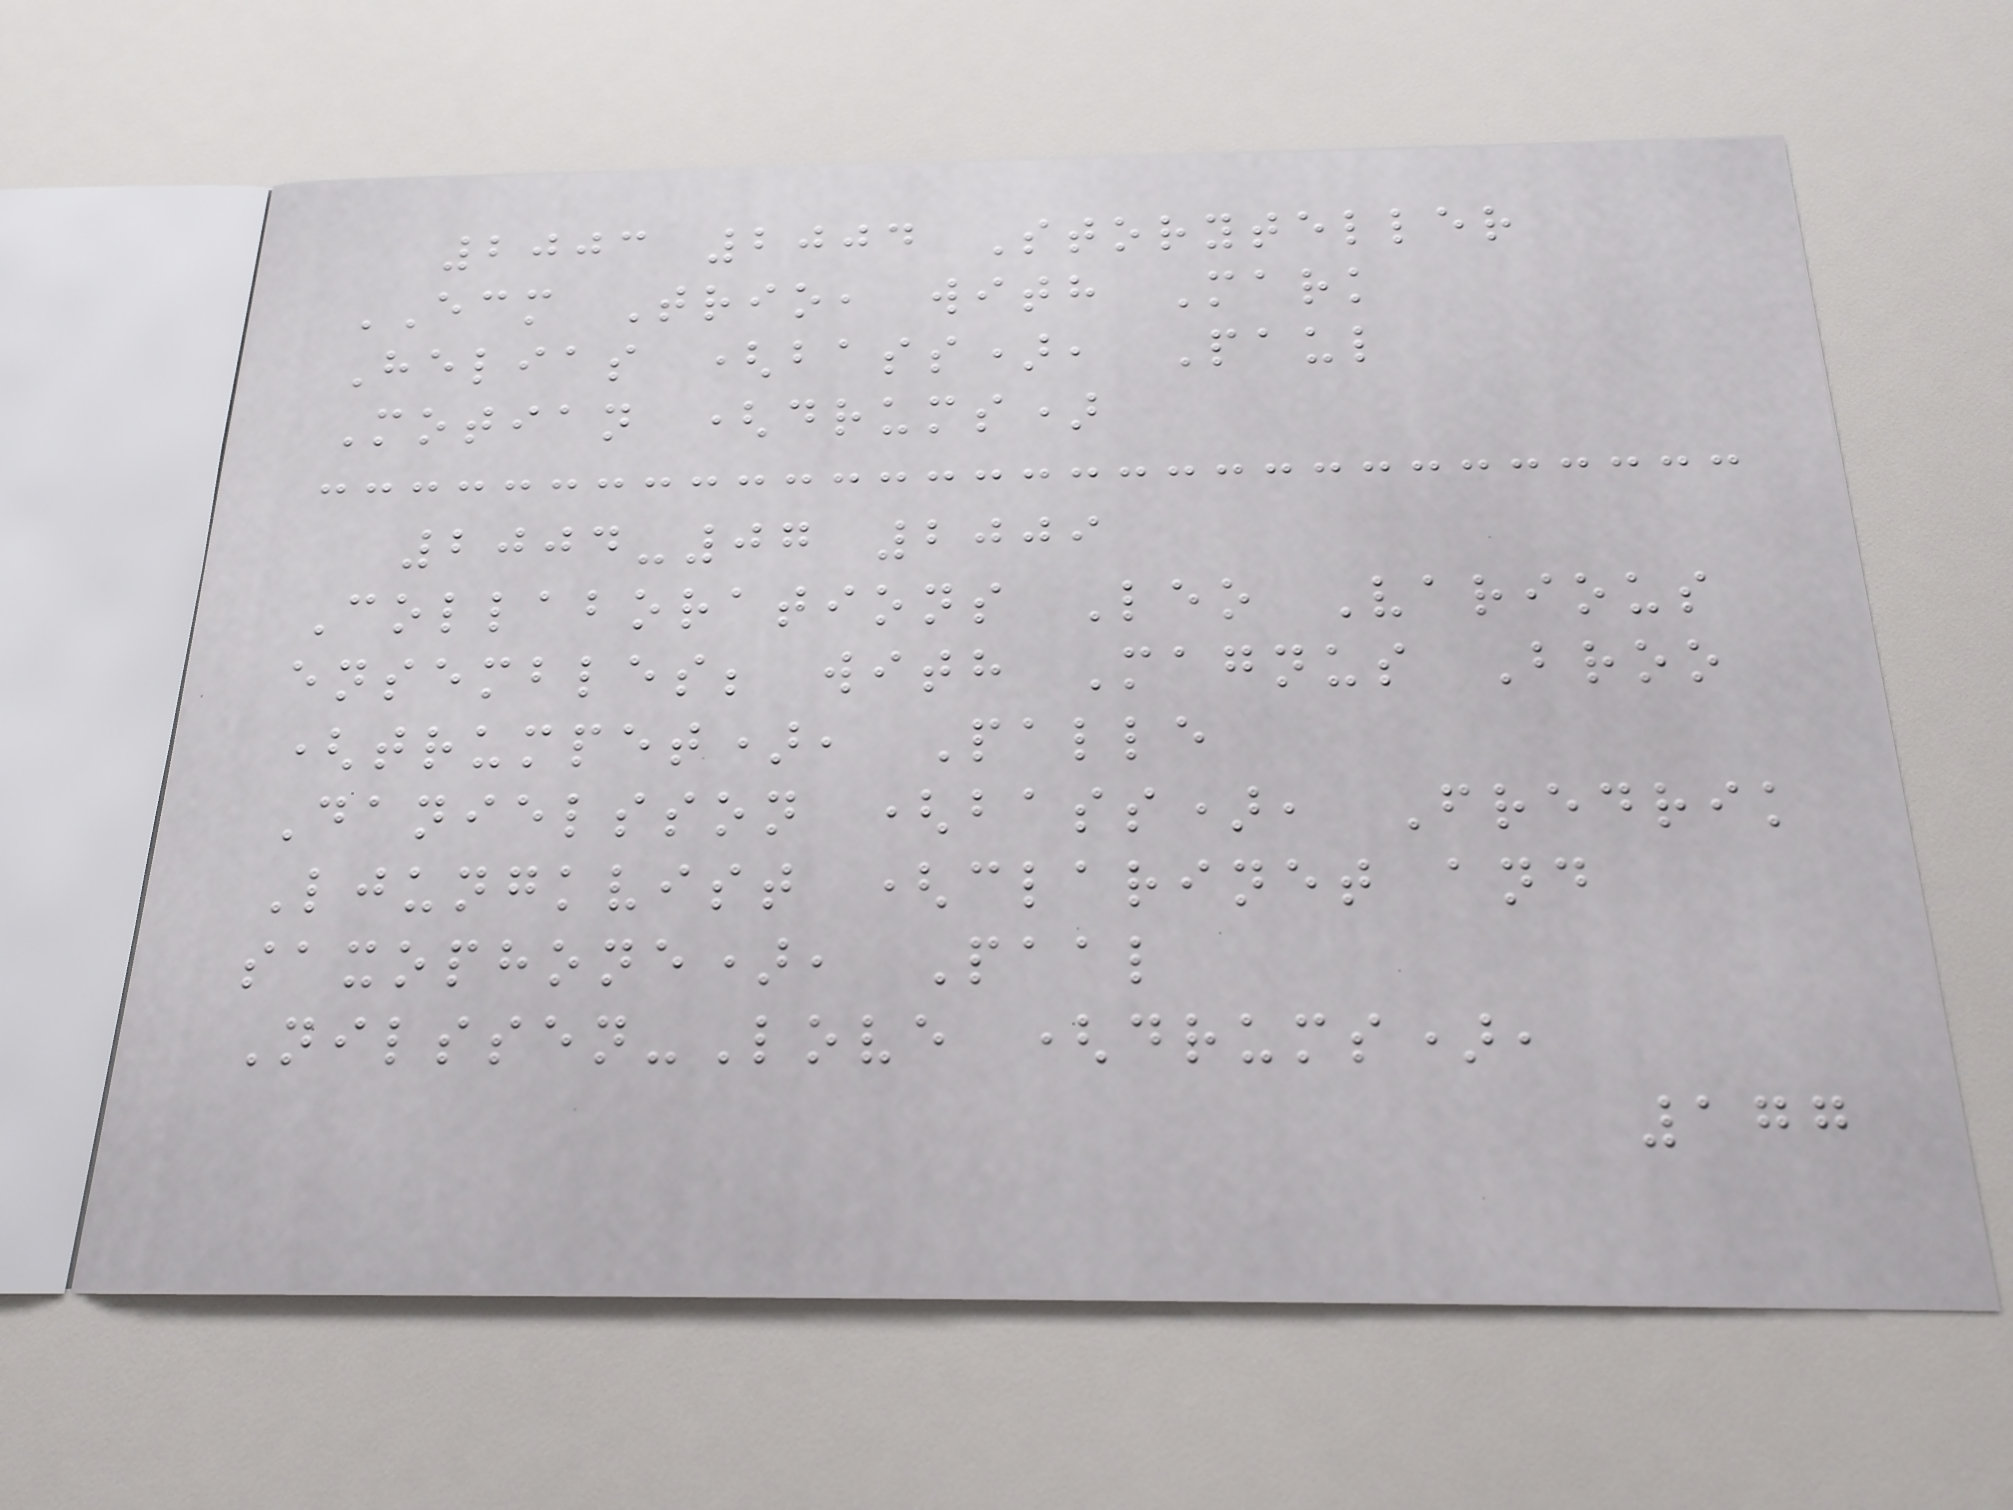2003 2004 Storyteller
ECM Trio, with Mark
Helias (bass), Paul
Motian (drums)
2004-07 2009
Collaborations Leo Various
ensembles; with Magnus Broo
(trumpet), Palle
Danielsson (bass), Fredrik
Ljungkvist (clarinet and
saxophone), Paal
Nilssen-Love (drums),
177
